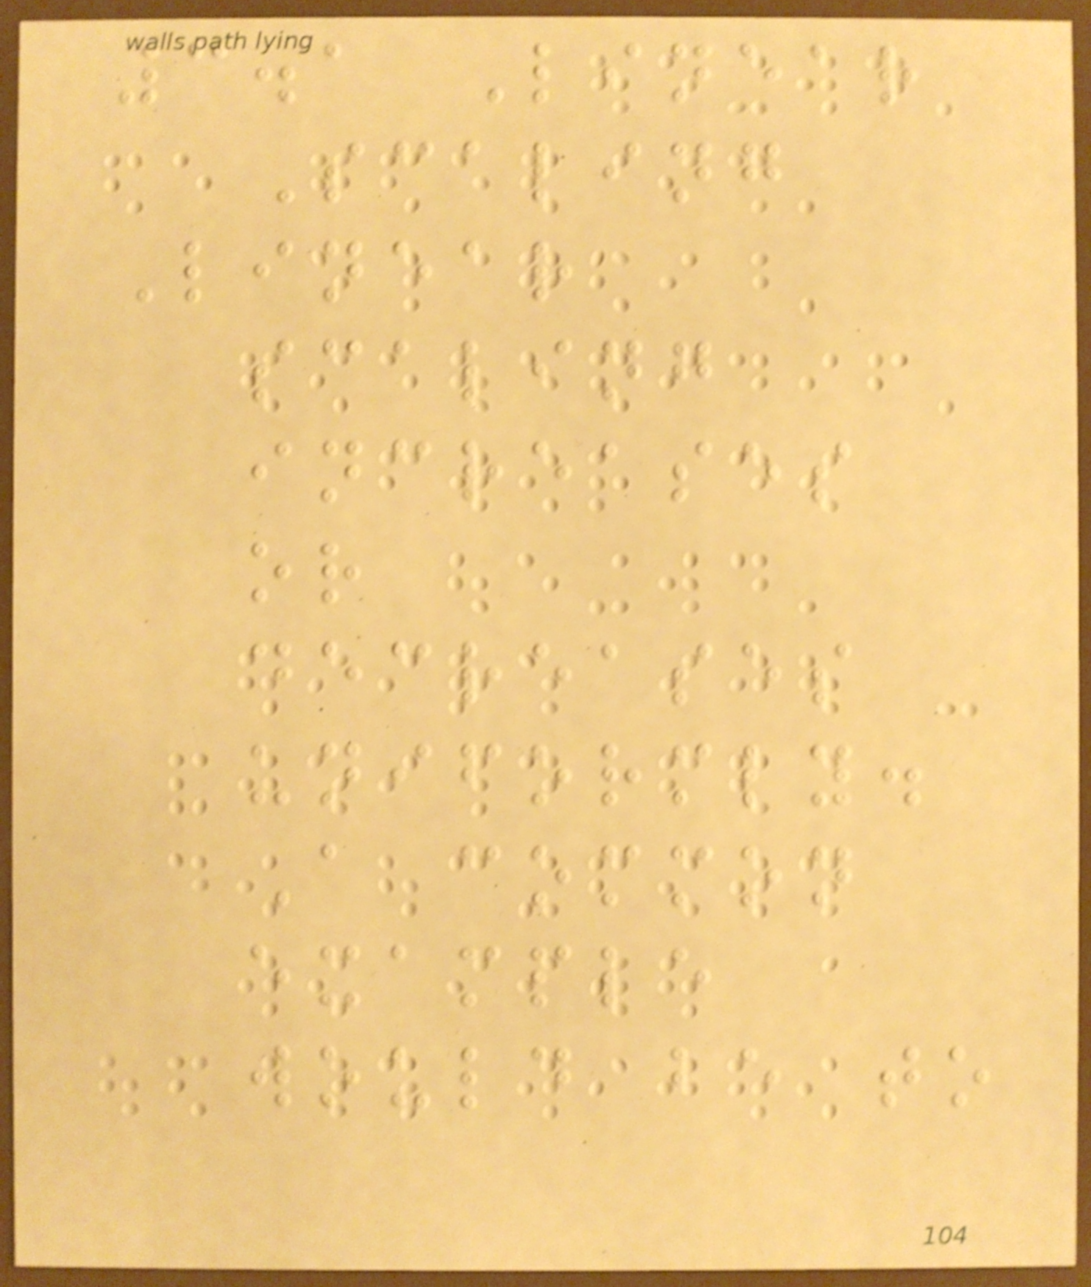3.1 Linear
Scaling
Linear
scaling
increases
or
decreases
uniformly.
A common
example
would be to
